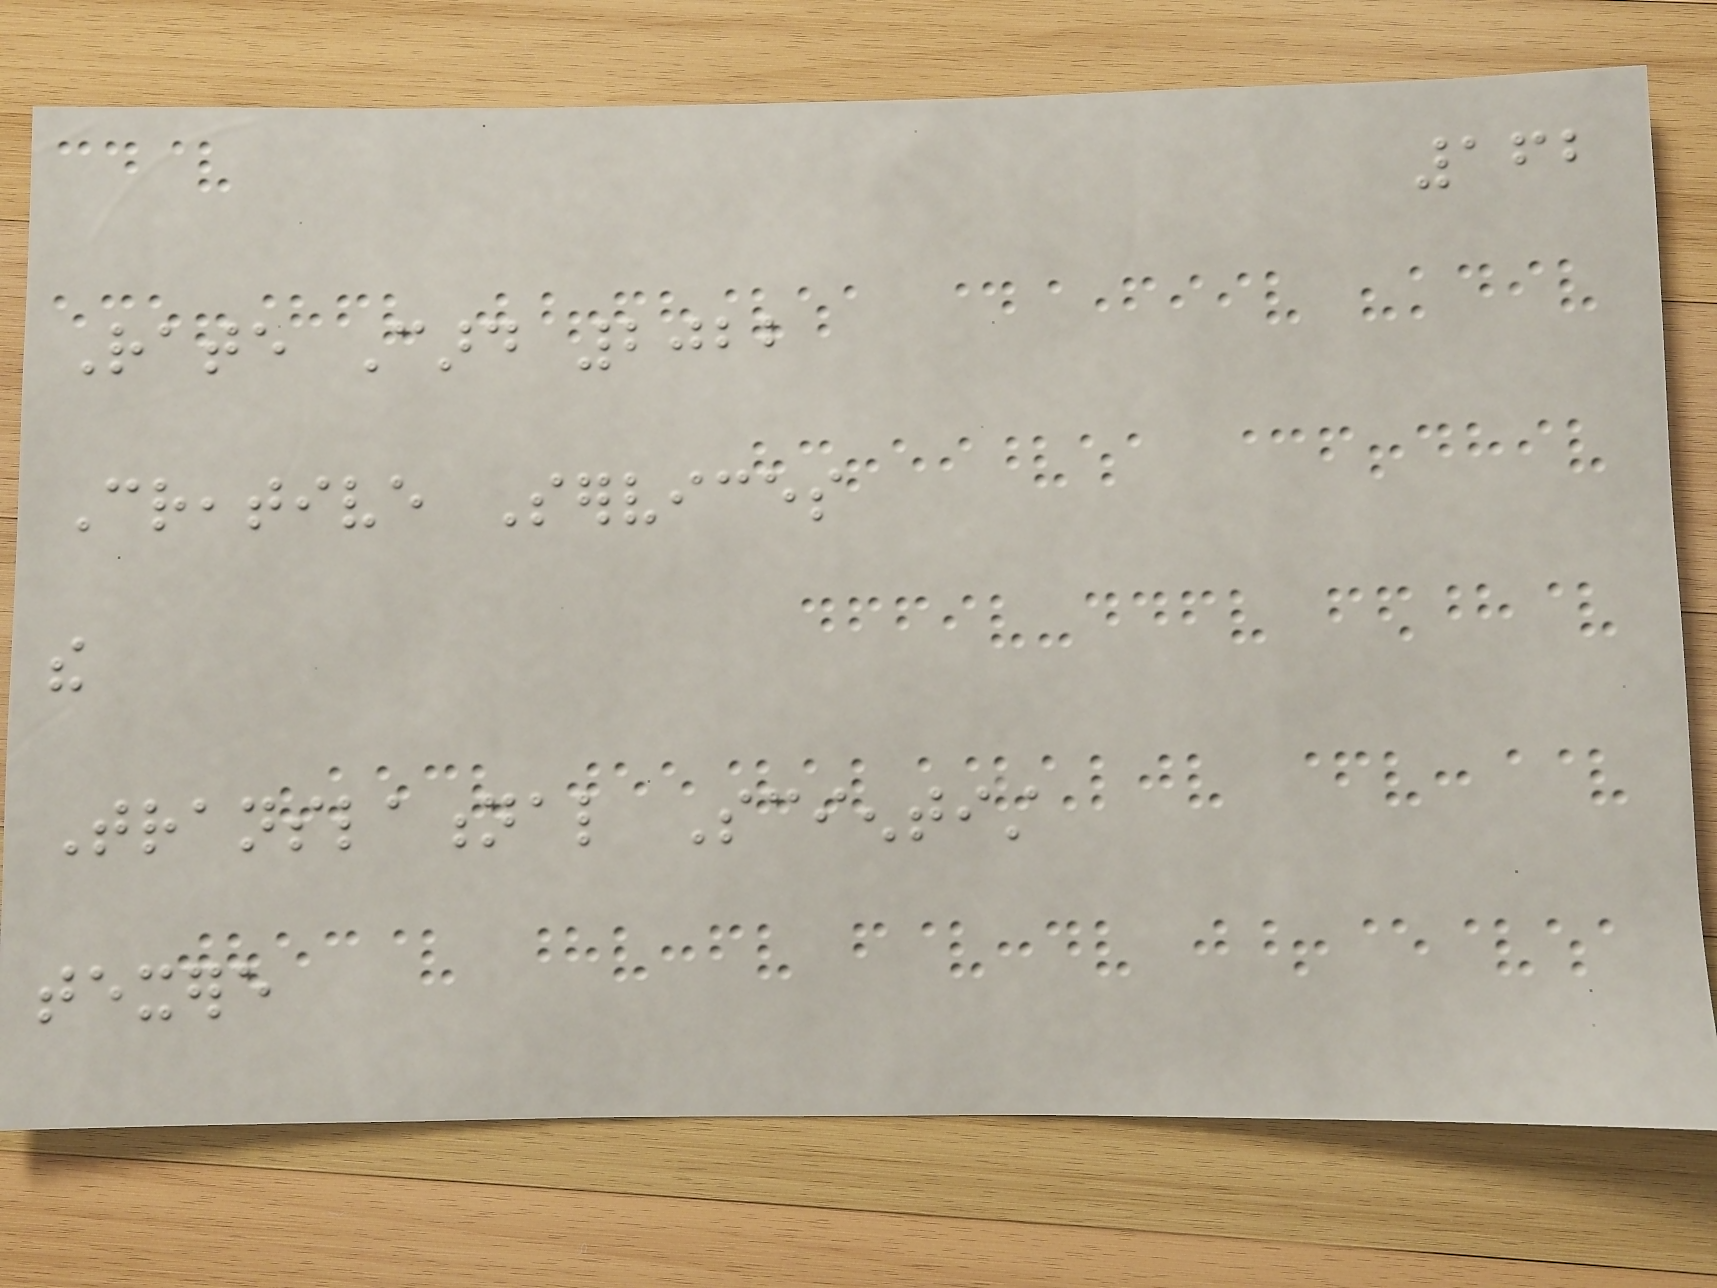162
Rate Card 2022
Creative Services
the
Translational Scientist
texere
